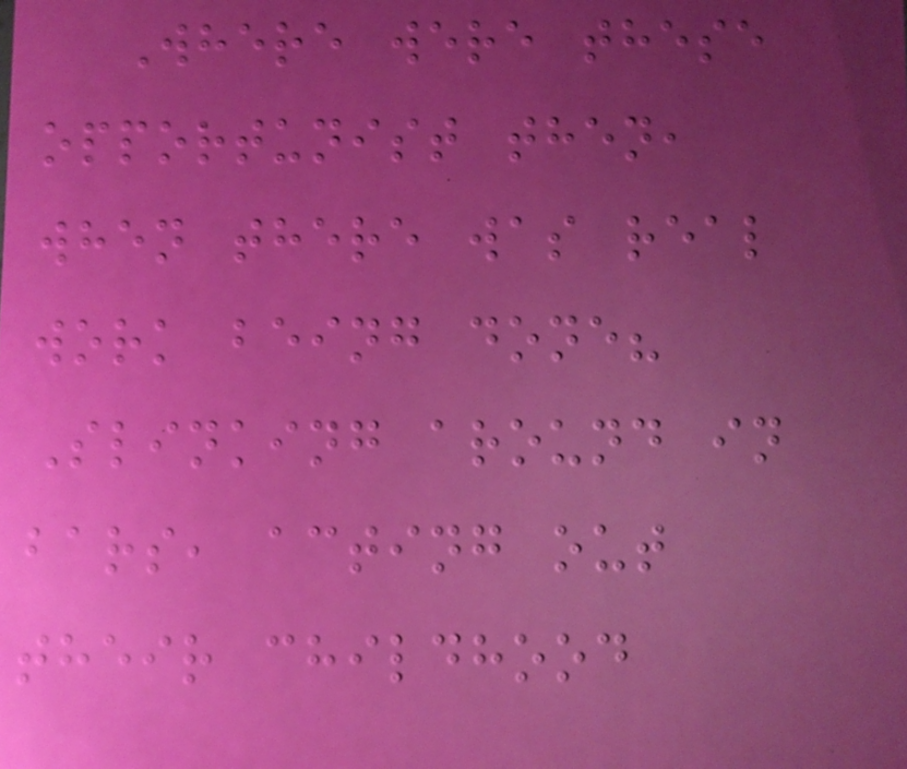Where were these
opportunist then,
when there was real
work being done?
Slinking around in
bars, acting out
their childhood
